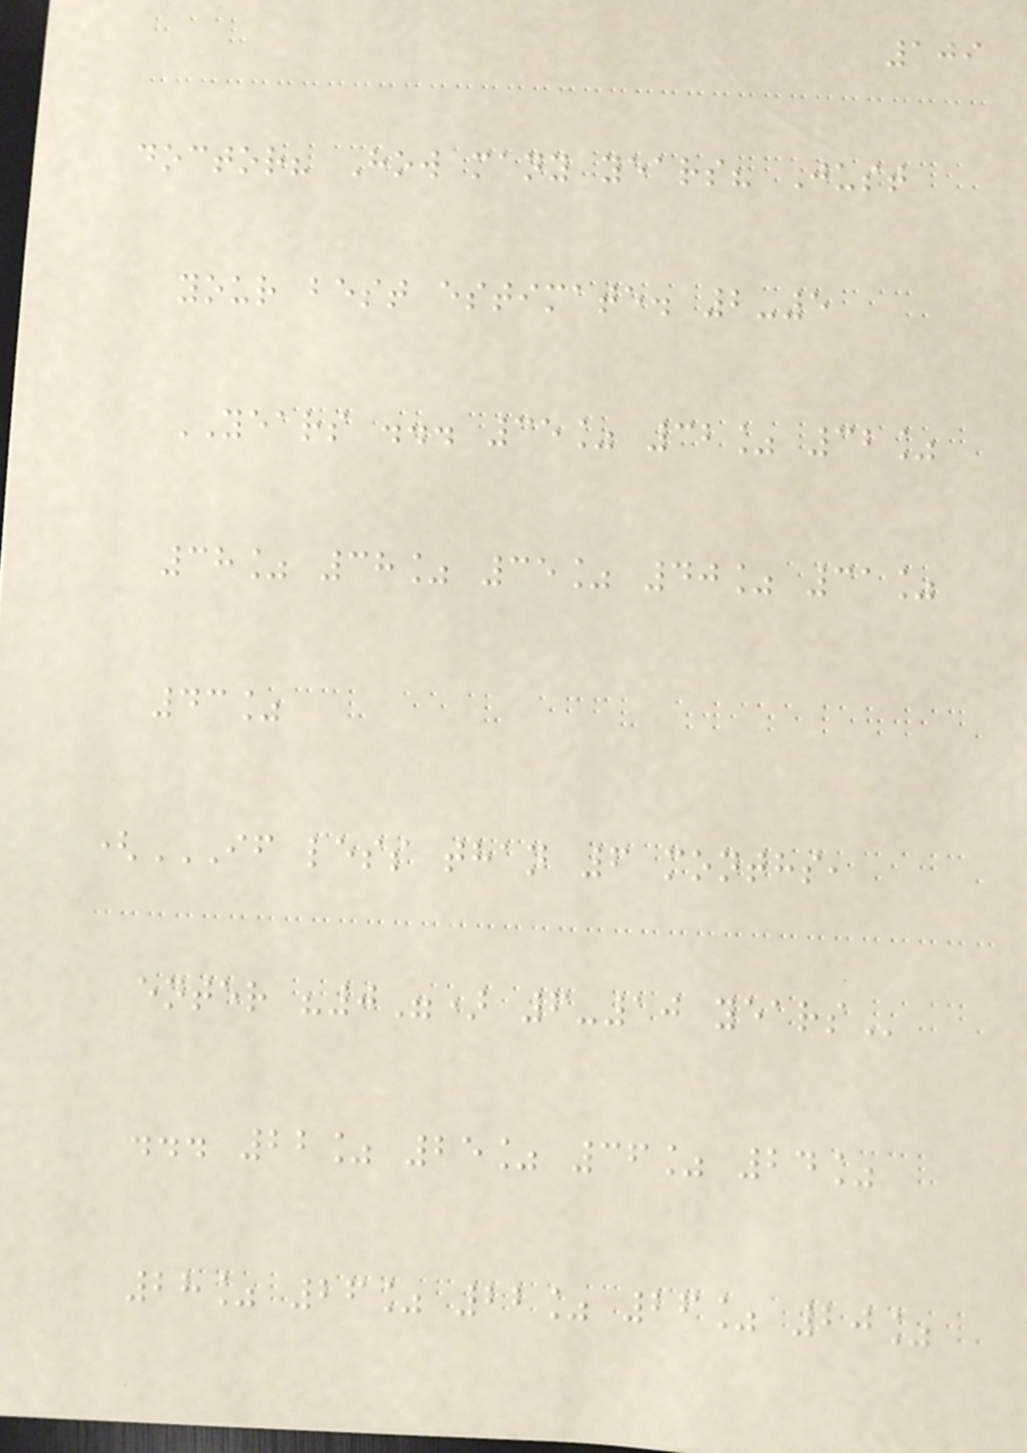109
doctor? How many years? Just
your best estimate. 2-5
YEARS ... 35% 32% 32%
38% 38% 35% 40% 31%
43%
(IF LESS THAN 6 MONTHS,
ENTER "0") 6-10 YEARS
... 22% 25% 36% 24%
28% 26% 22% 26% 20%
